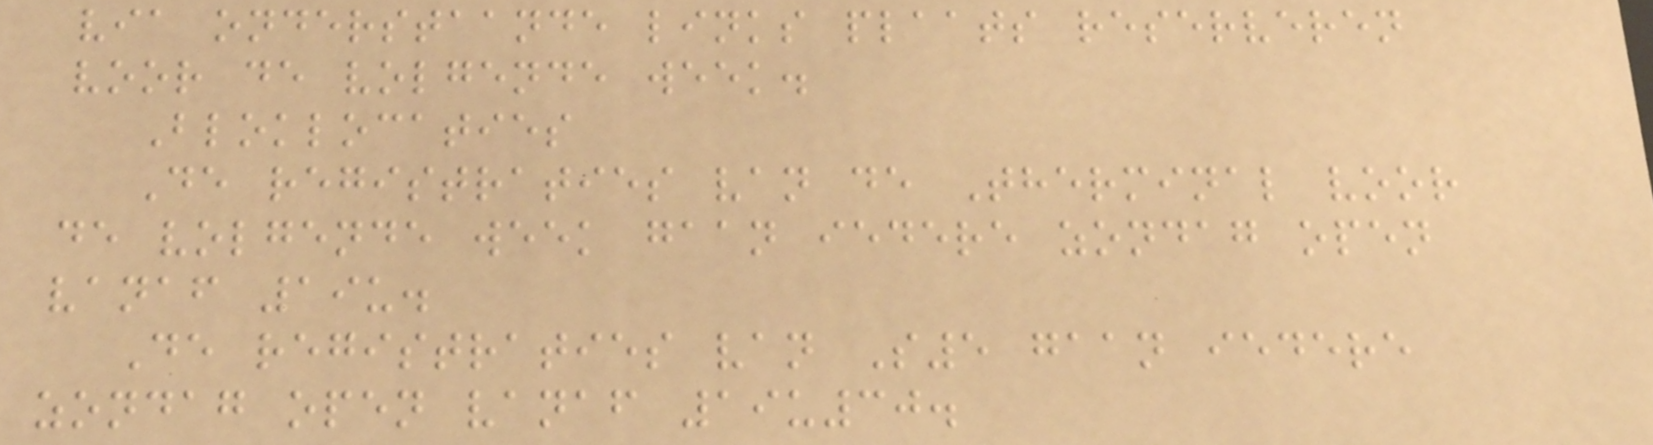via onderstaande links plaats reserveren
voor de volgende week.
Bloklocaties
De registraties van de Therminal voor
de volgende week gaan iedere zondag open
vanaf 19u.
De registraties van S5 gaan iedere
zondag open vanaf 19u30.
